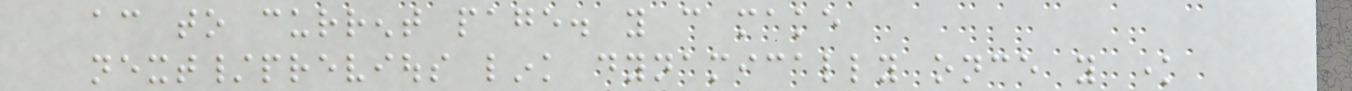according to current page. you can make
next/previous link dynamically once you know
